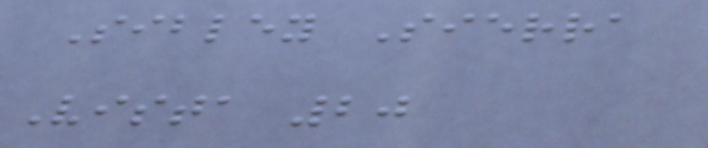Sibley Sierra
Vista 20
